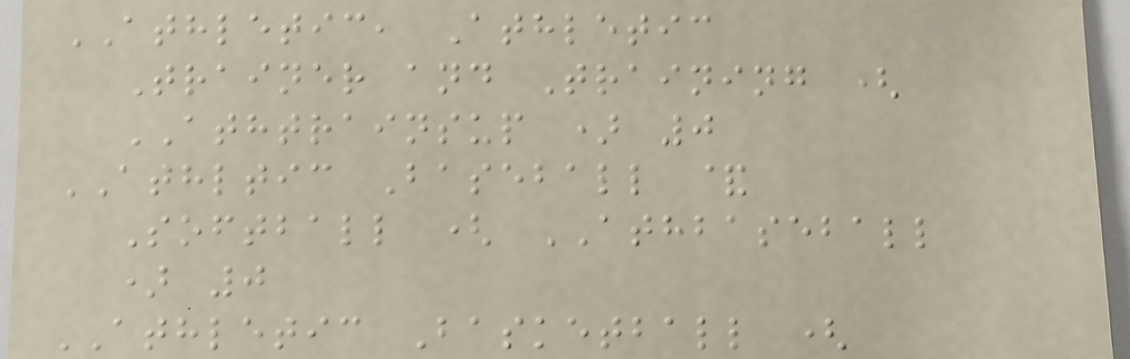ATHLETIC, Athletic
Trainer and Training (
ATHTRAINSUP ) 0
ATHLTIC Baseball &
Softball ( ATHBASEBALL
) 0
ATHLETIC Basketball (
